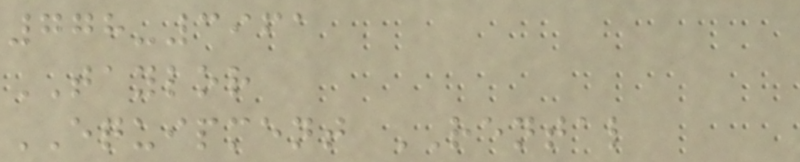778-3961
TAYLOR
EQUIPMENT RENTAL
